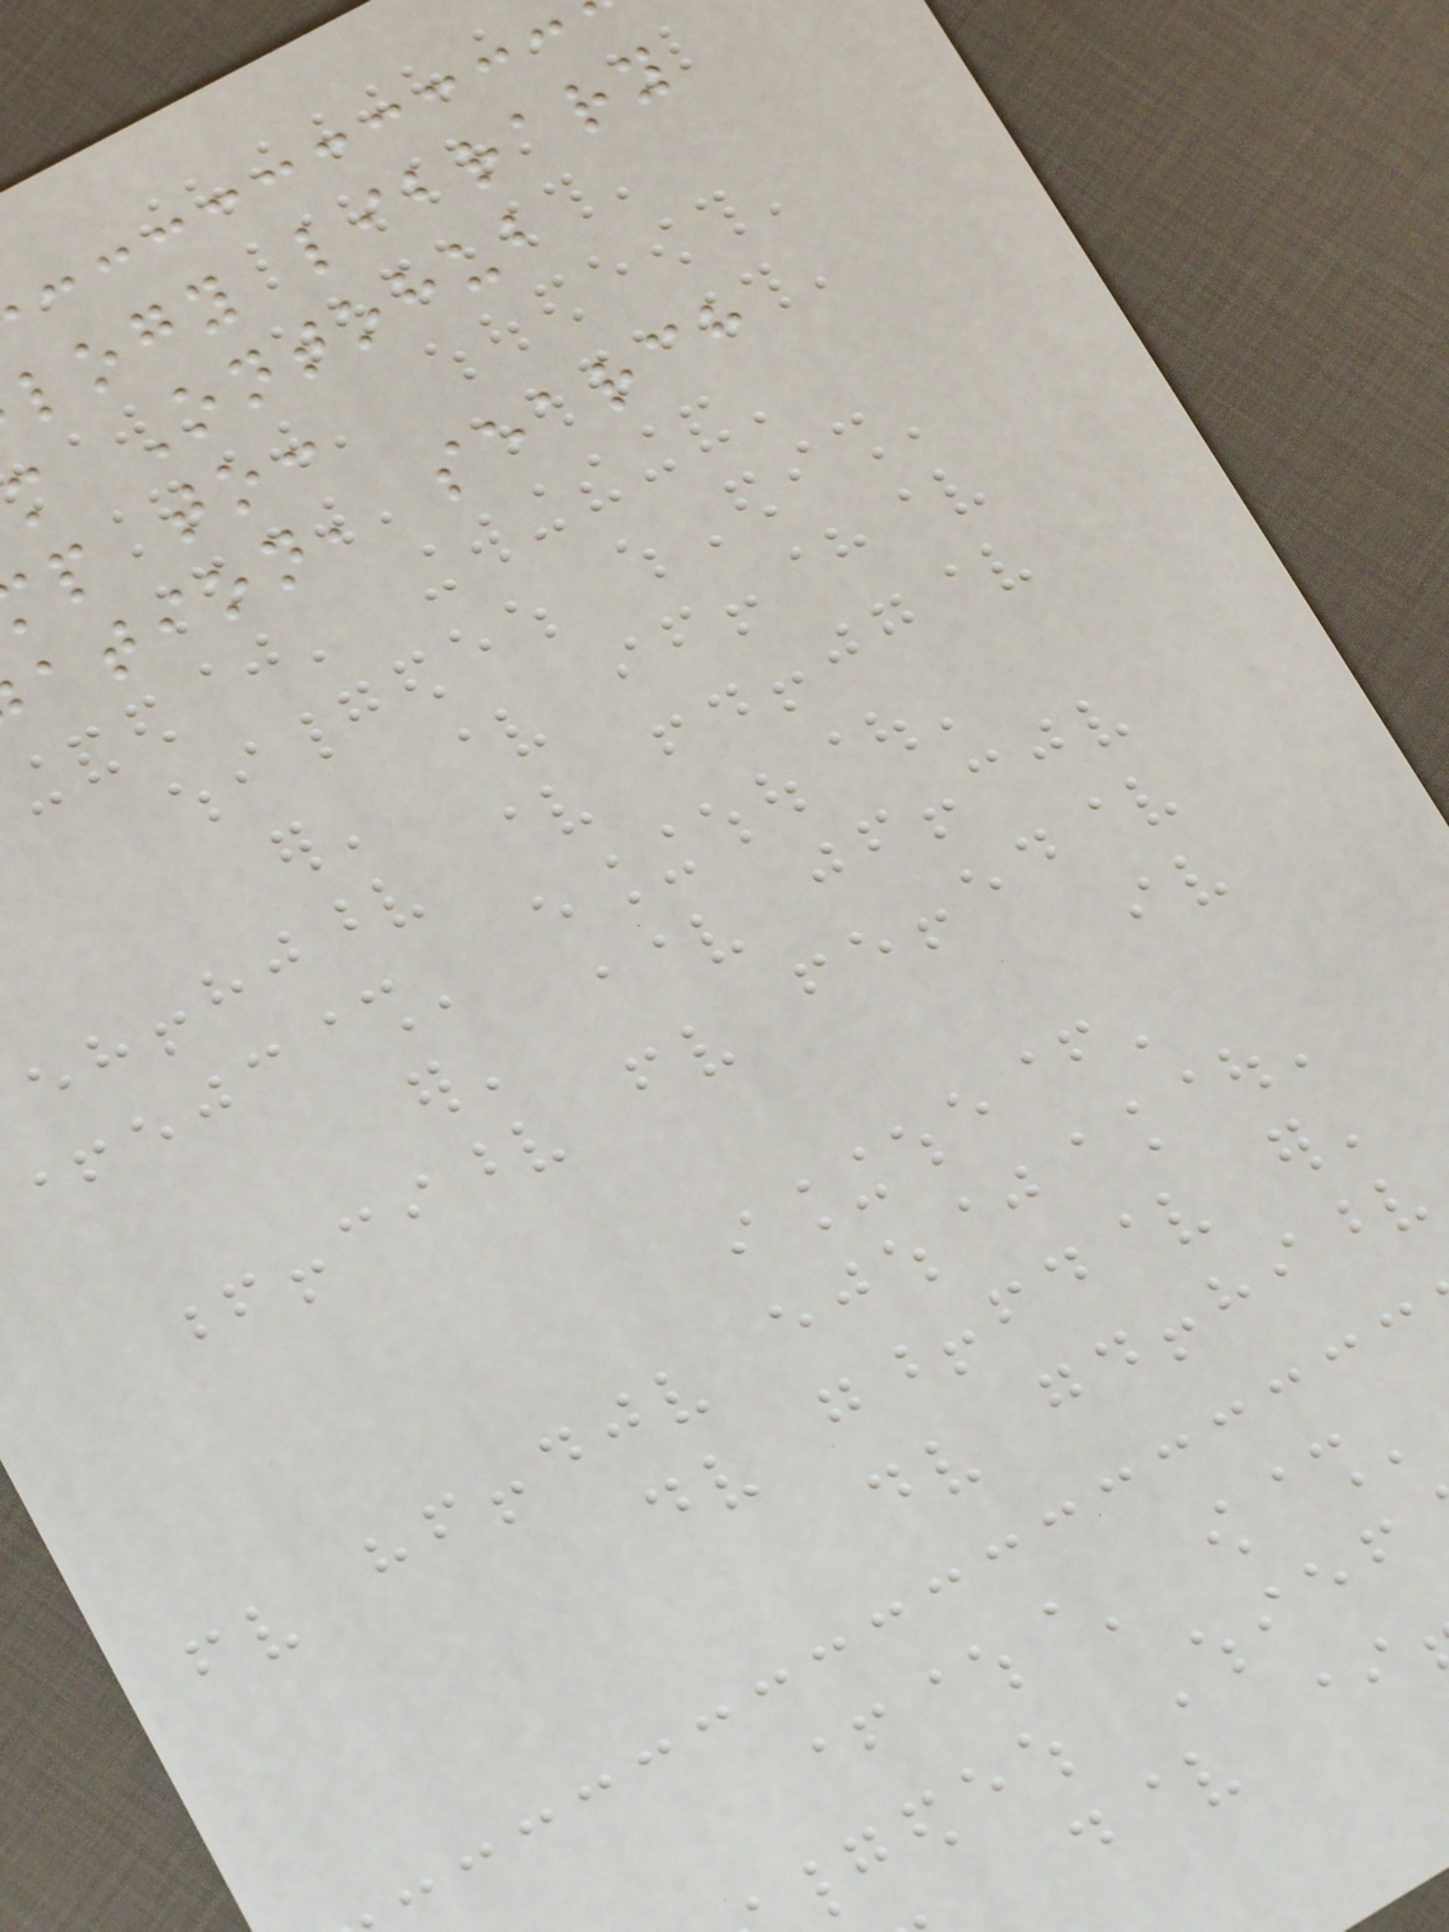logy library
m Ontohub
p to:
ation, search
